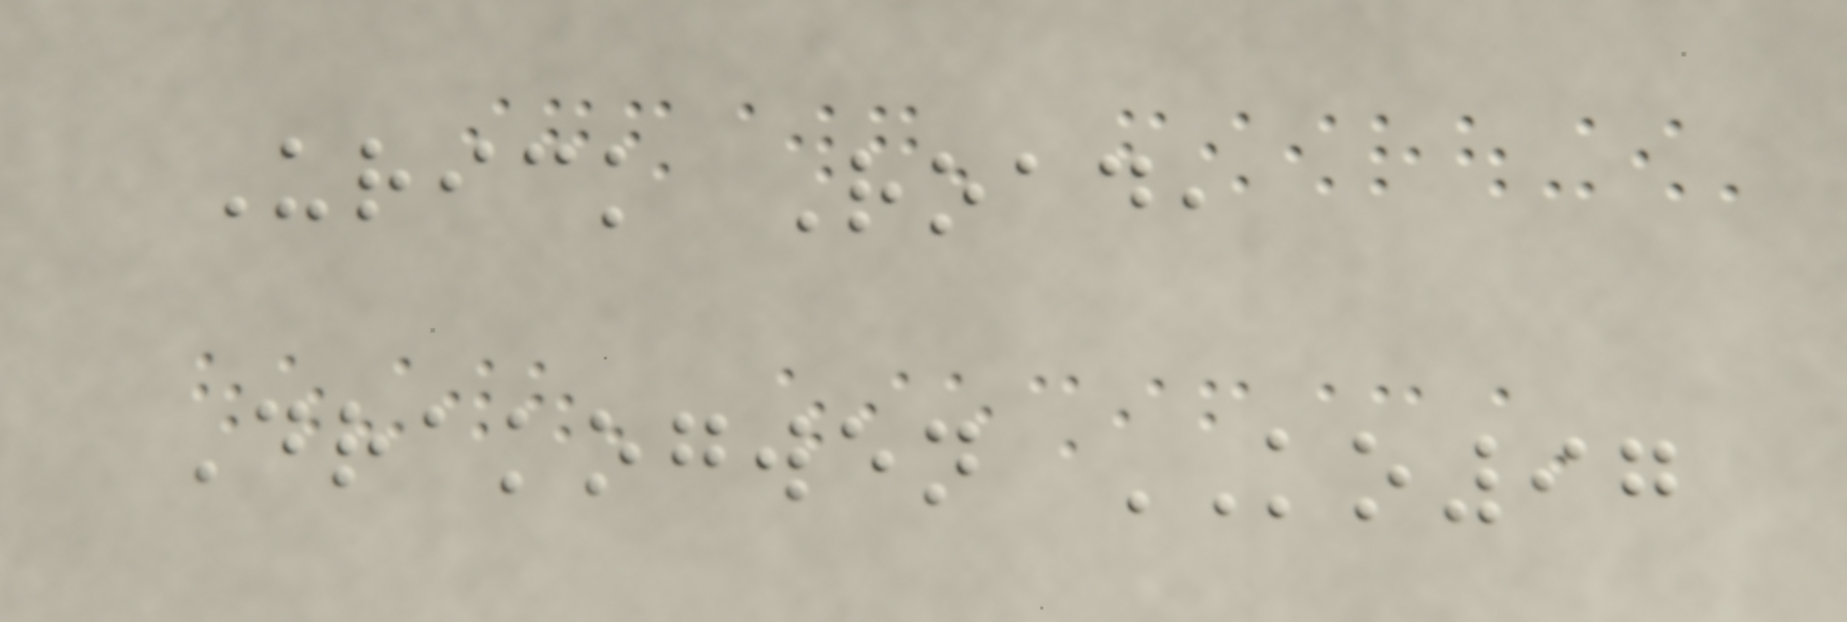Urick Road,
Drakogwen KO97
